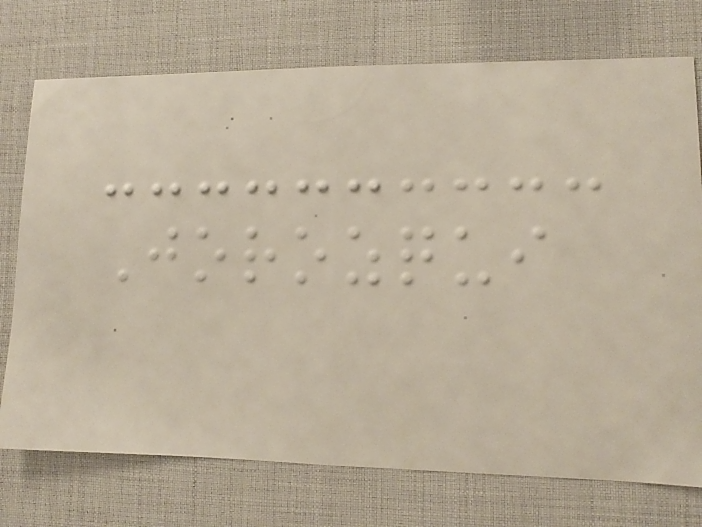Jorozqui
